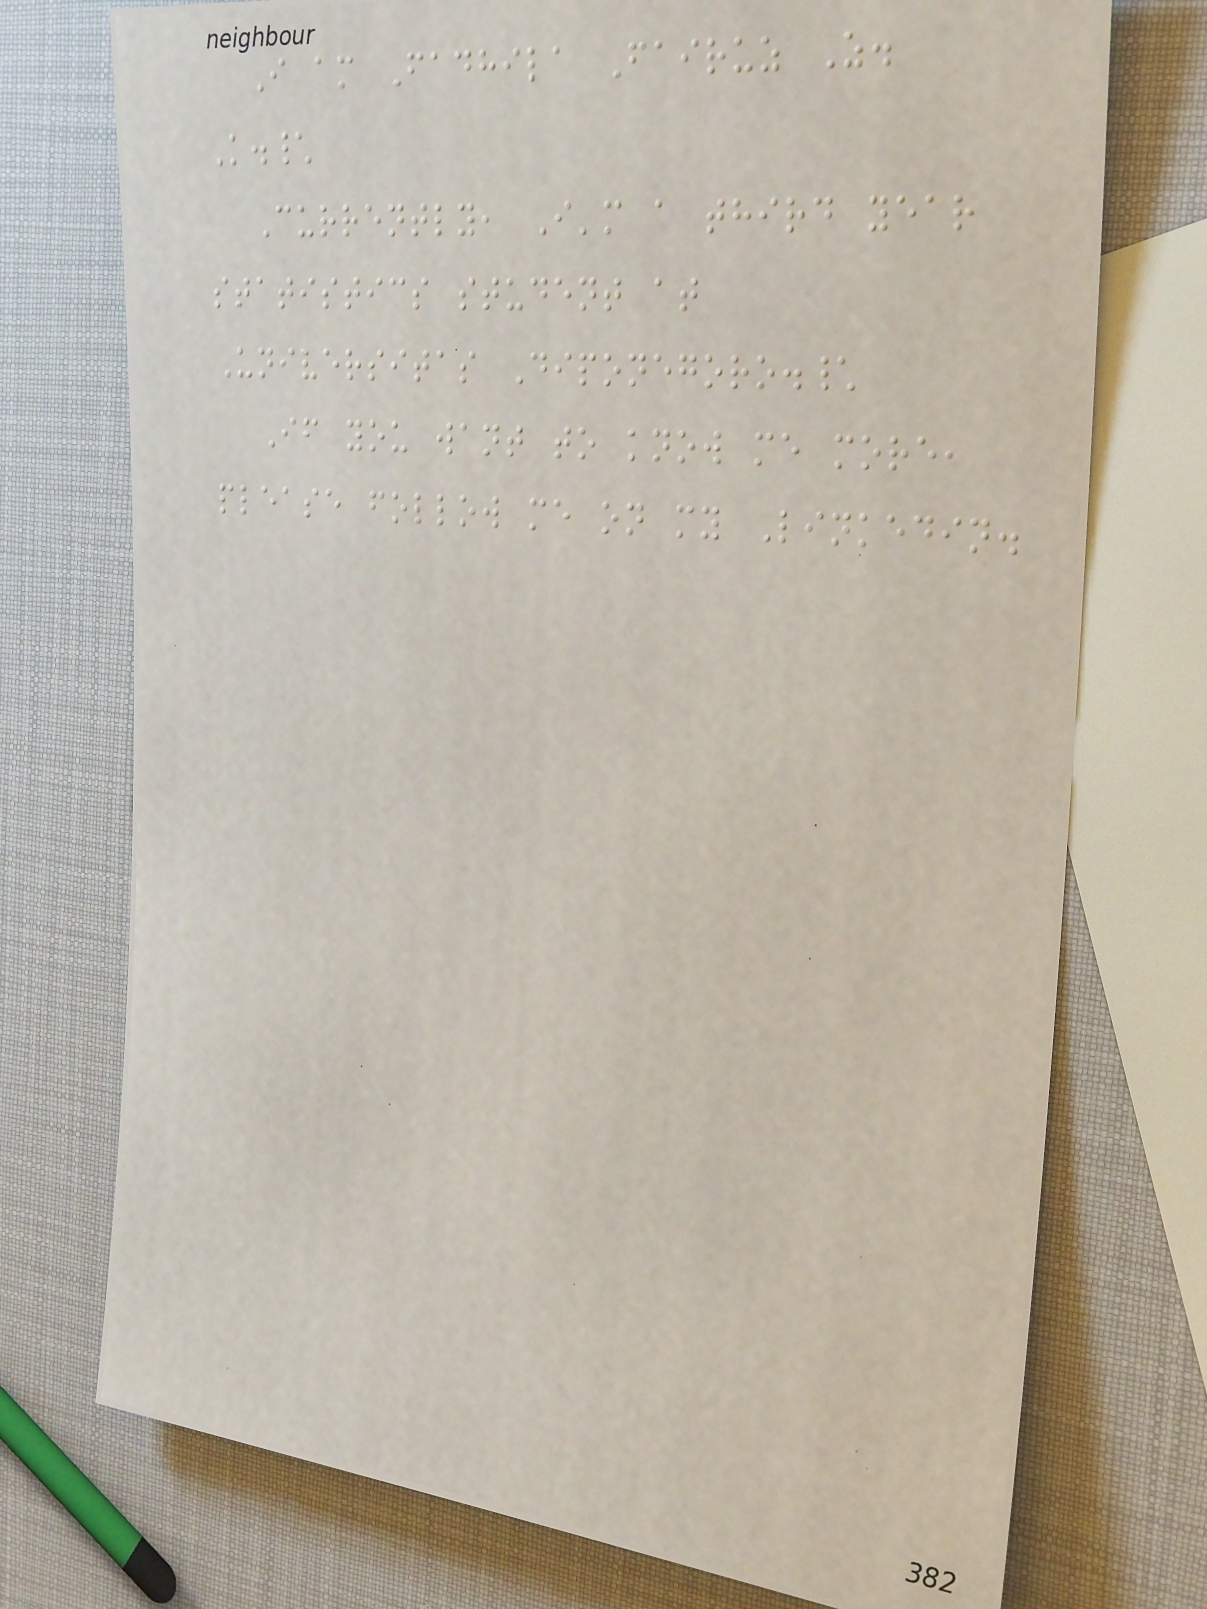I am Fadhila Fairuz Z.
K.\
Currently, I'm a third year
statistics student at
Universitas Diponegoro.\
If you want to know me more,
please follow me on my Linkedin.
